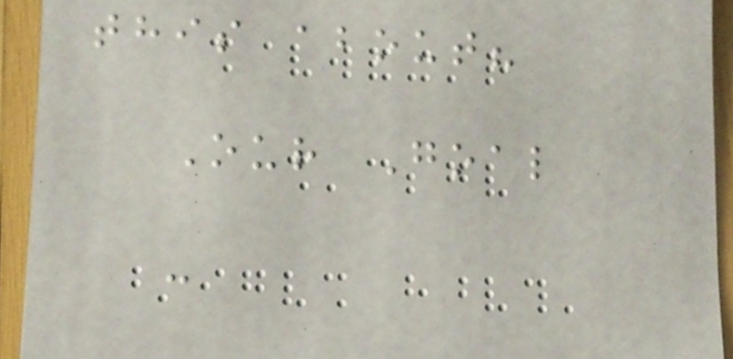this about?
Our Goal
-
